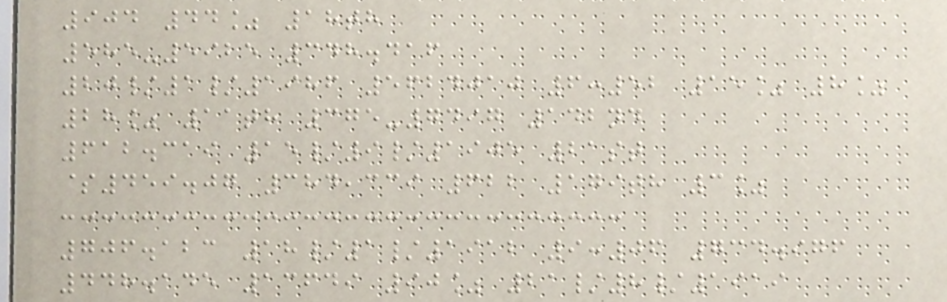904 44% 18th
585-5925 348.416
20/1/1986 5624010 6:52 15% 8%
28% 11th 375-7497 142nd
612.319 15/9/1905 21st
$459.07 384,339 622 179th 3%
706.123 18/1/1912 9:06 734.976
448.145 13649 90% 21/8/1919
